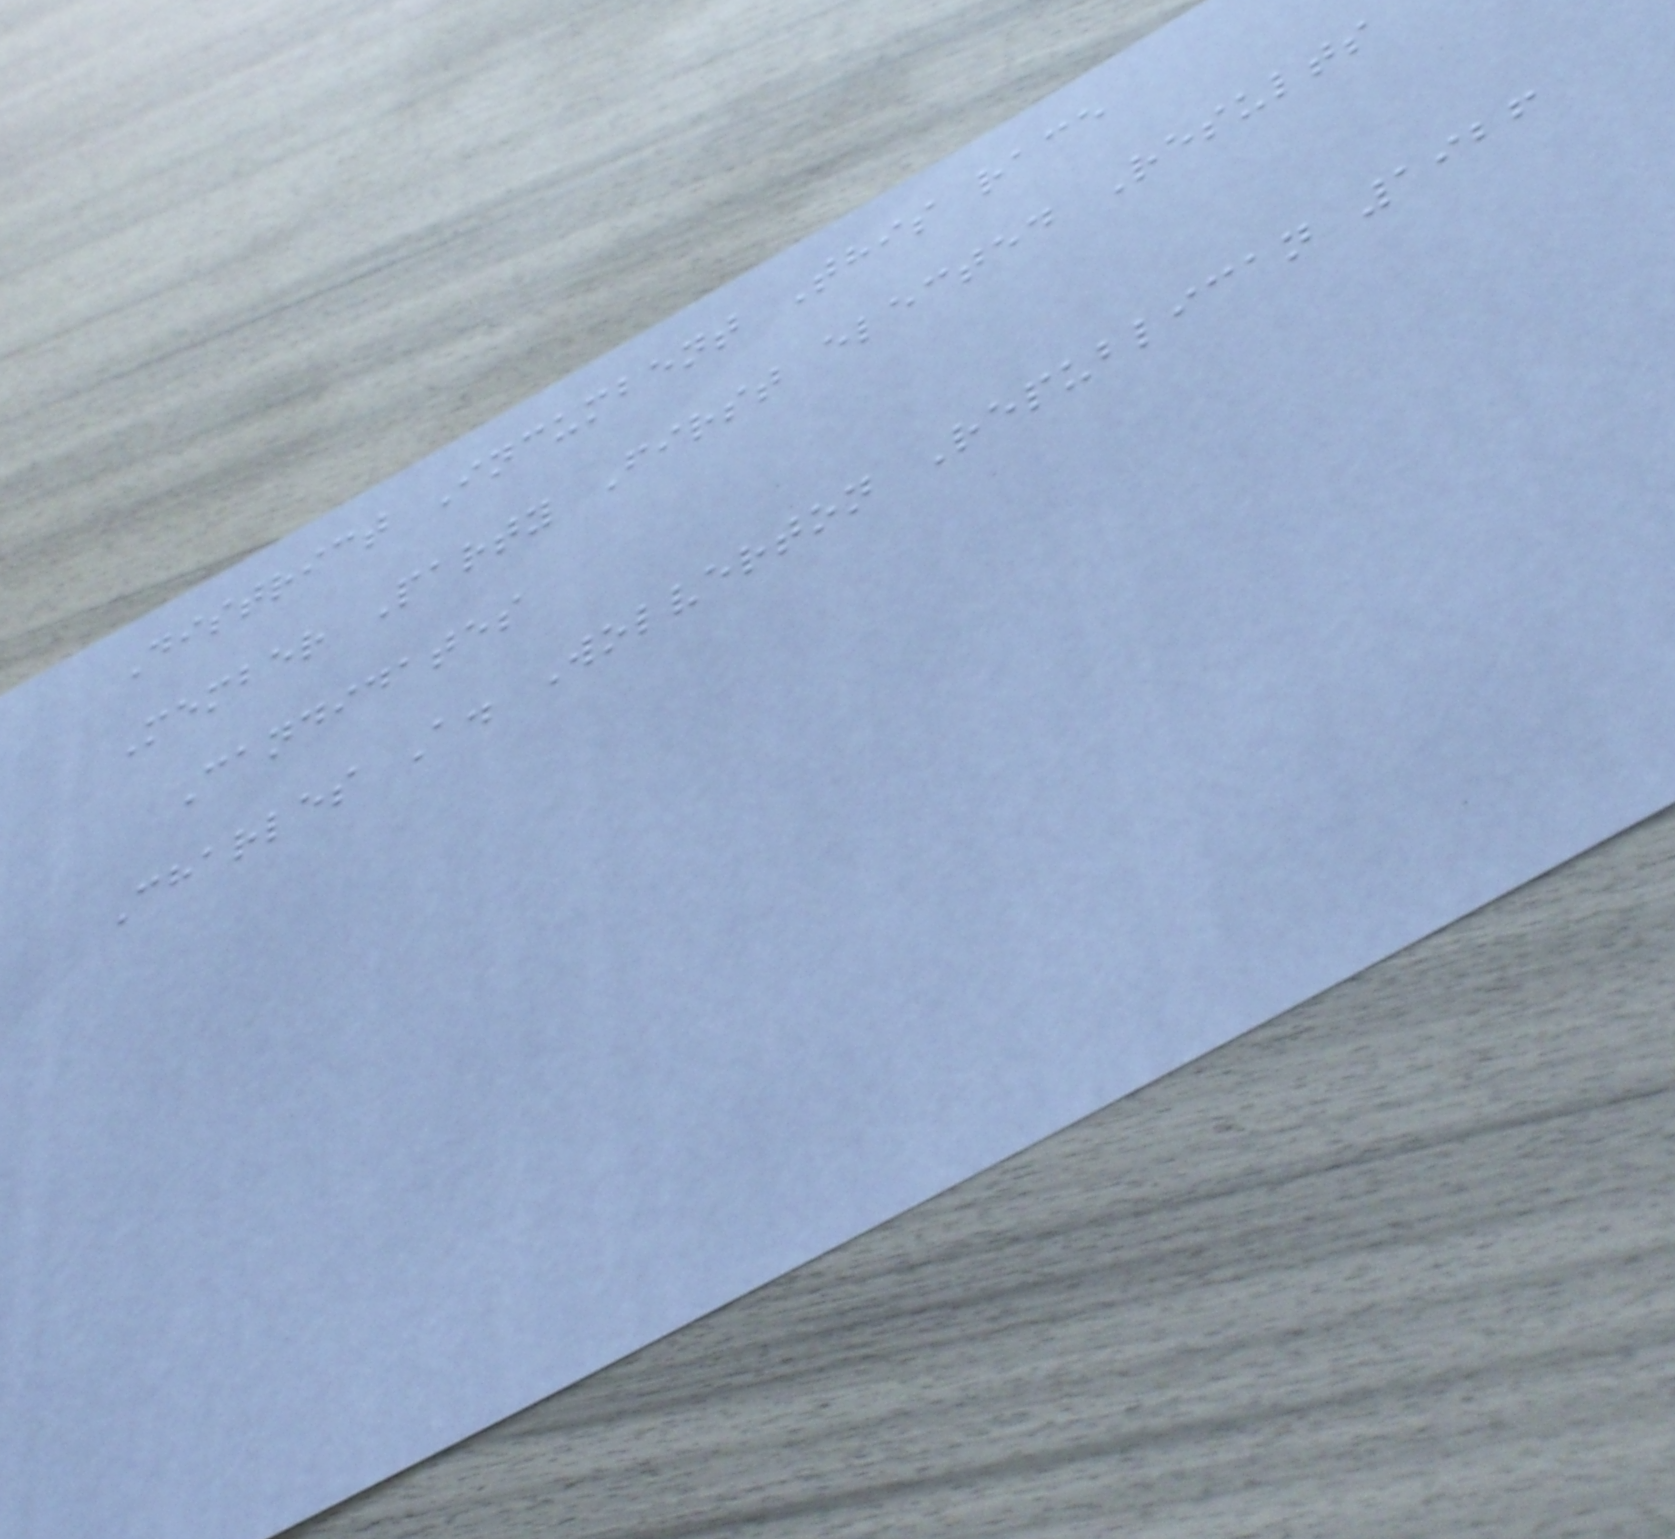District Incumbent This race
Member Party First elected Results
Candidates
Charles A. Wolverton Republican 1926
